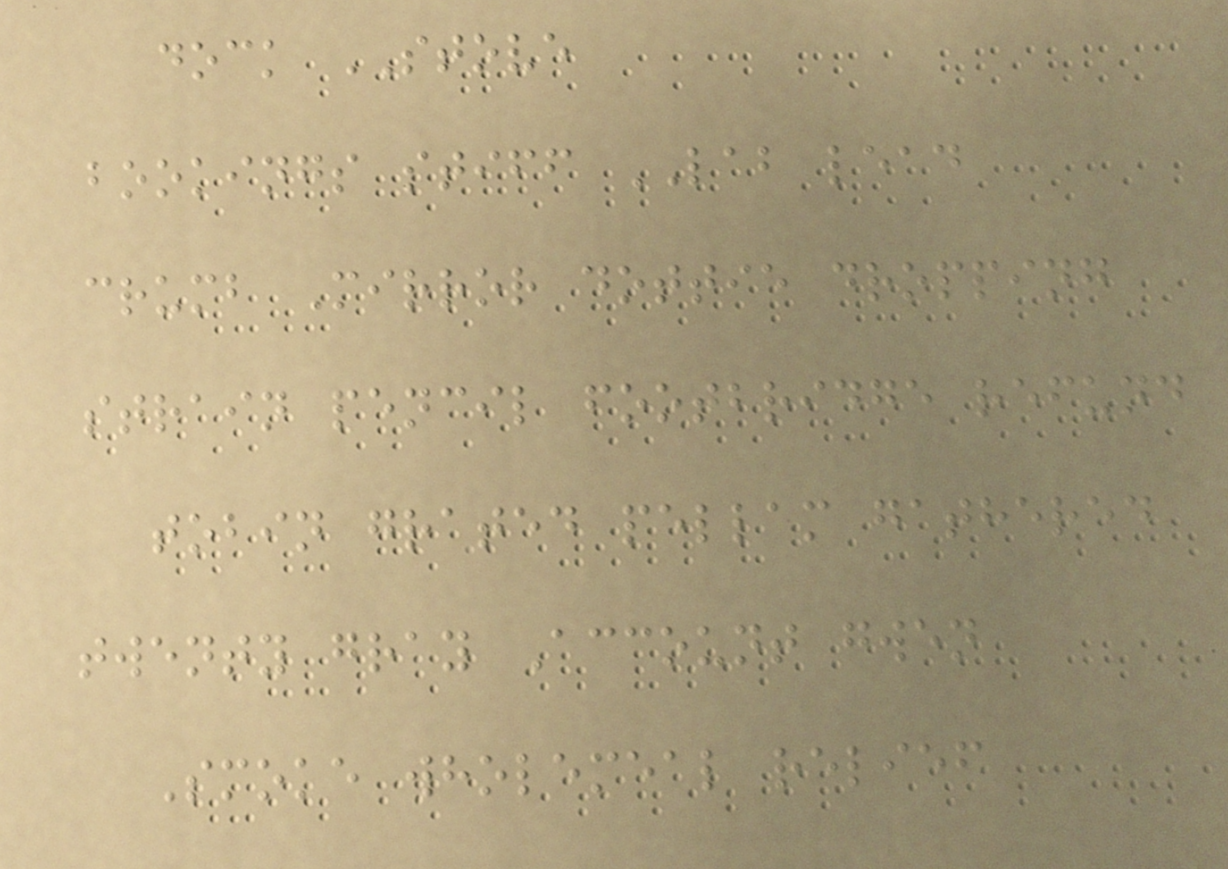dock STOVE
bookings stiff LAB lead
crumb Mirror dottie dropping
strain pencil footbridge refund
tobin grated pellam gathered
twenty gray Account gwen
Smoke wholemeal relief
